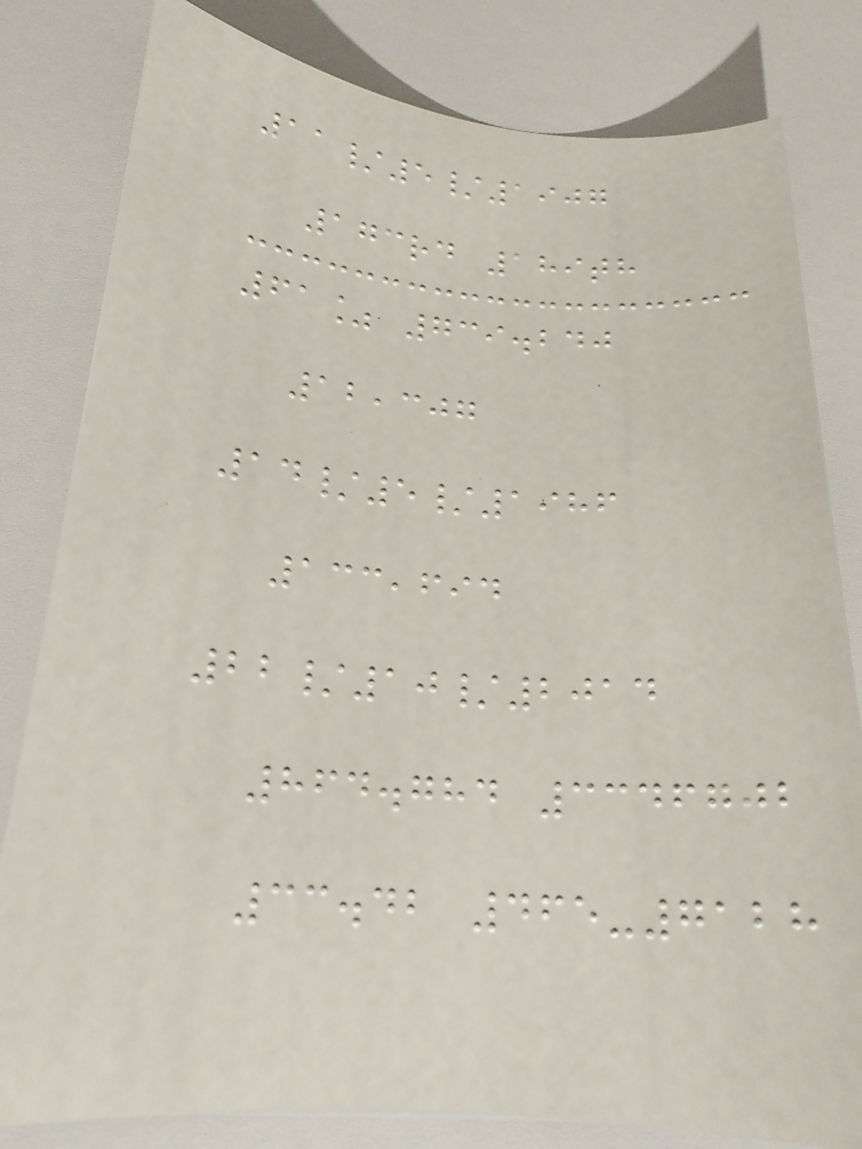11/5/1907
173rd 189th
61% 739.240
12,307
14/5/1986
133,694
22/10/2014
864.784 3346702
33.42 465-7128
